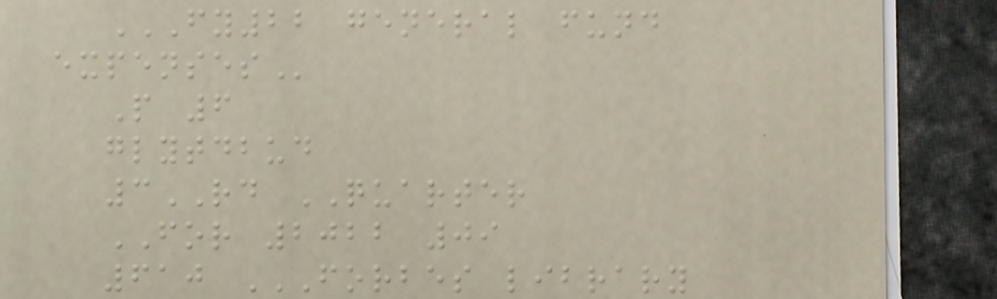FY22 GENERAL FUND
EXPENSES
P 6
glytdbud
3RD QUARTER
FOR 2022 09
610 FORBES LIBRARY
